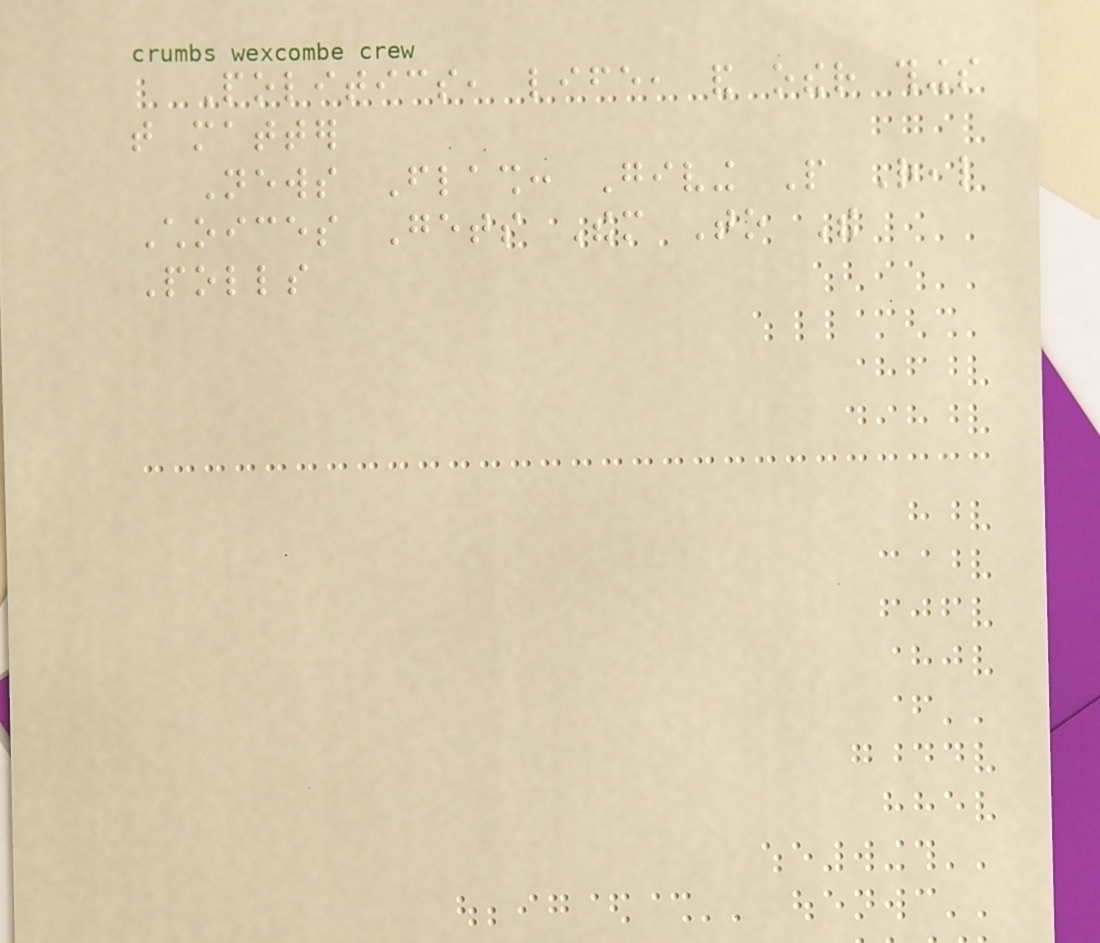Politics, life, and other things
that matter
News Flash: Giving People Real
Choices Gets Them To The
Polls
